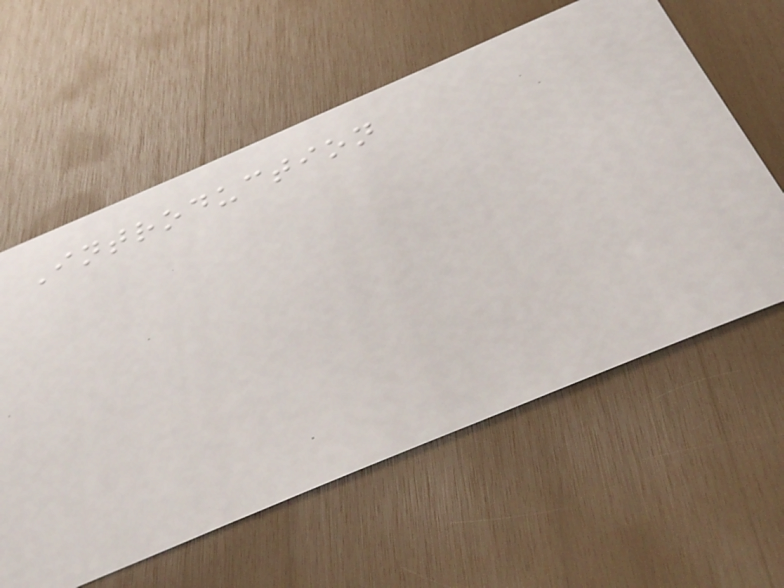Introduction
